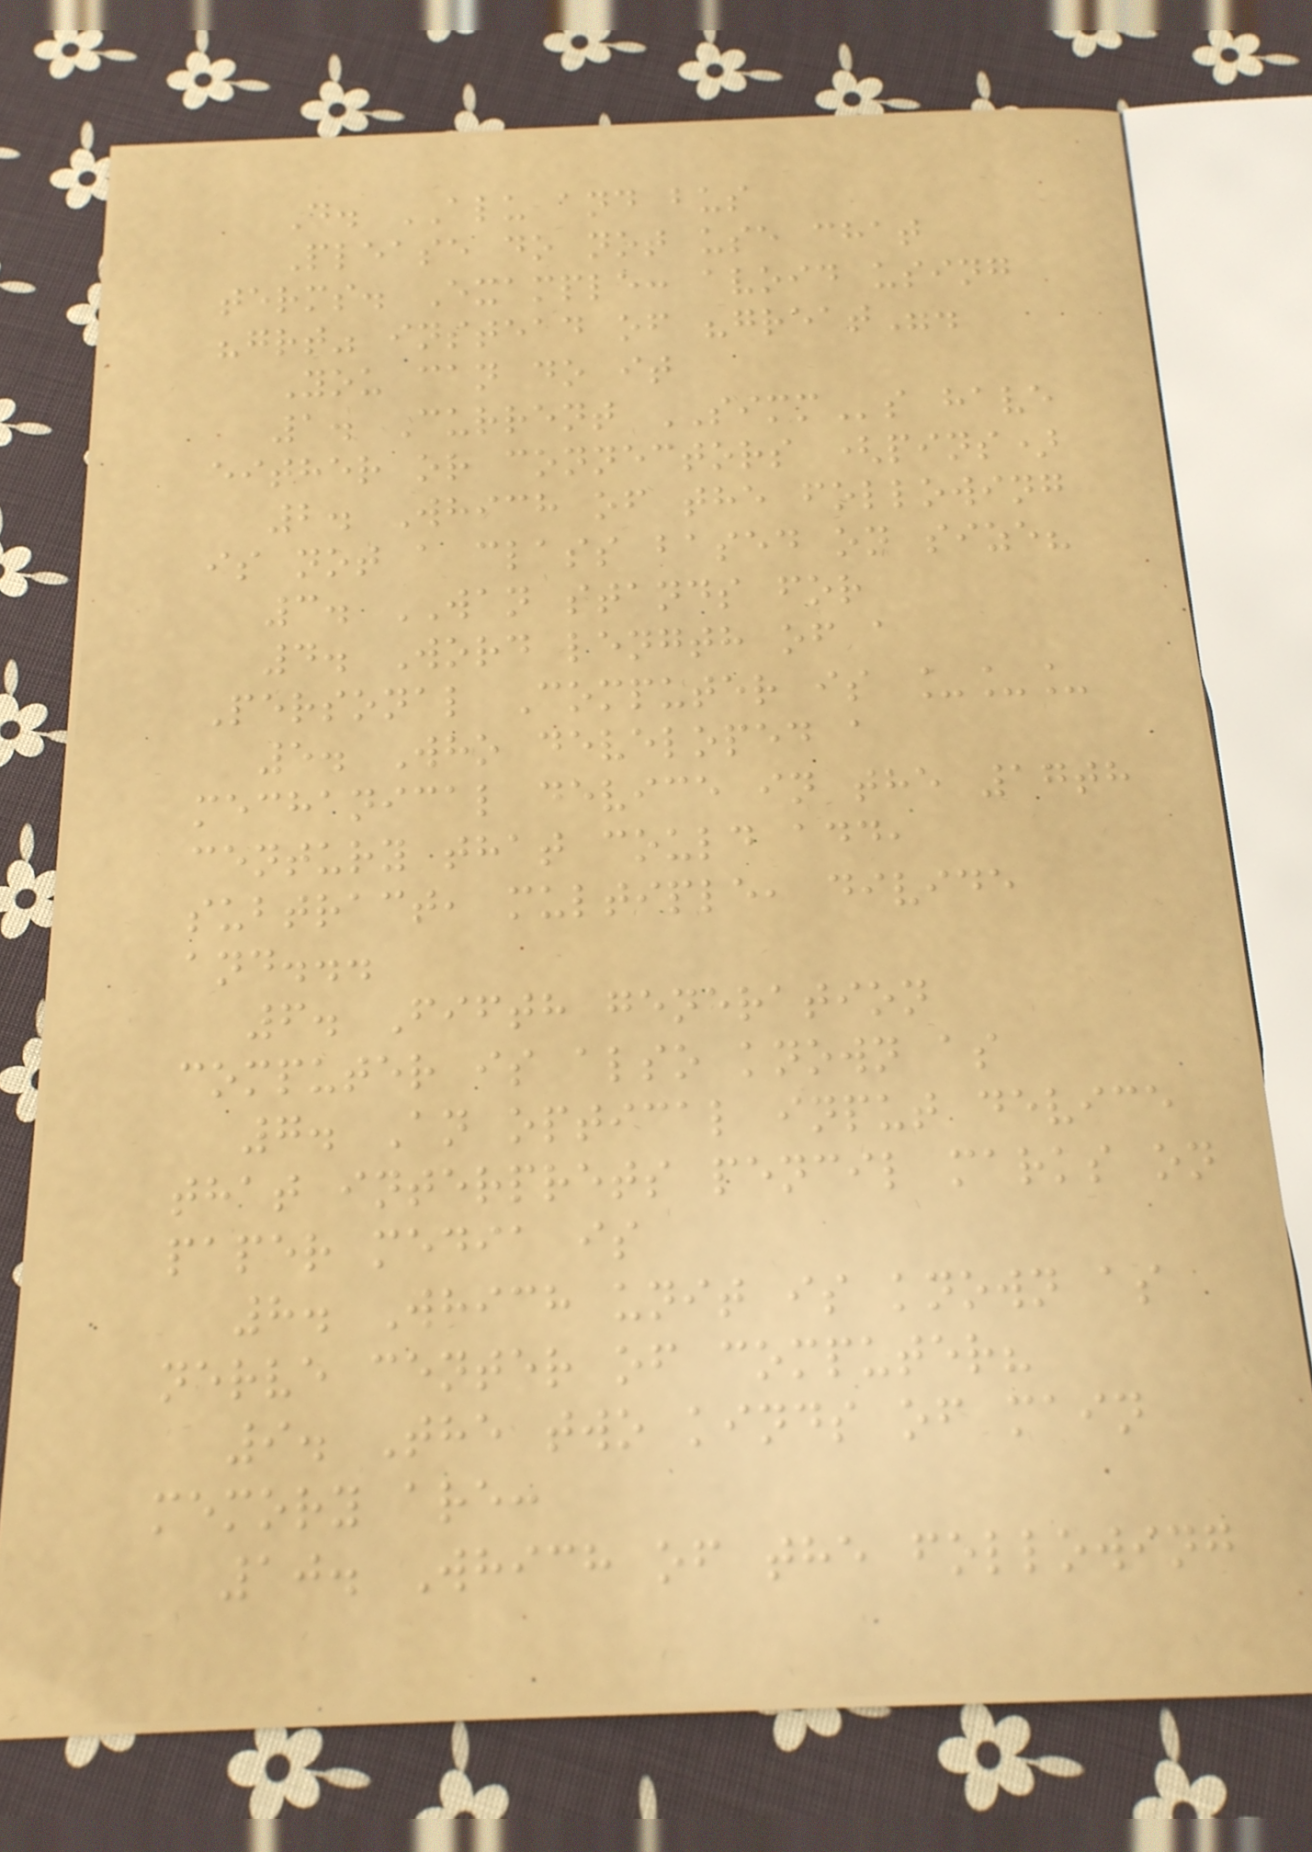D. ALU and bus
Please do not use chat
terms. Example: avoid using
"grt" instead of "great".
You can do it
1. Current SIMMs have
either or connectors (pins)
2. Which of the following
is not a class based on size?
3. WAN stands for
4. Word length of a
Personal Computer is ___
5. Who developed a
mechanical device in the 17th
century that could add,
subtract, multiple, divide
and...
6. Fifth generation
computer is also known as
7. An optical input device
that interprets pencil marks on
paper media is
8. Which unit is known as
nerve center of computer?
9. The two kinds of main
memory are:
10. Which of the following
